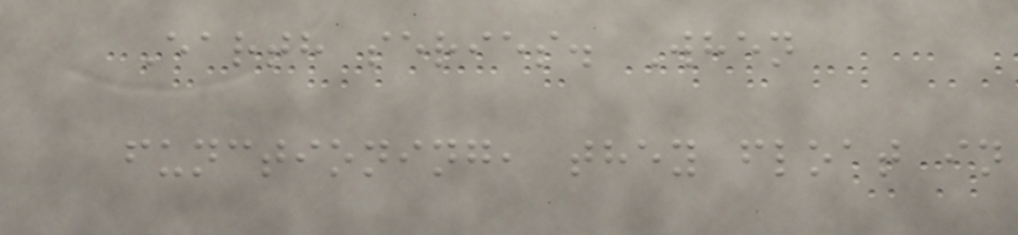Earth series. When
functioning, they float in
